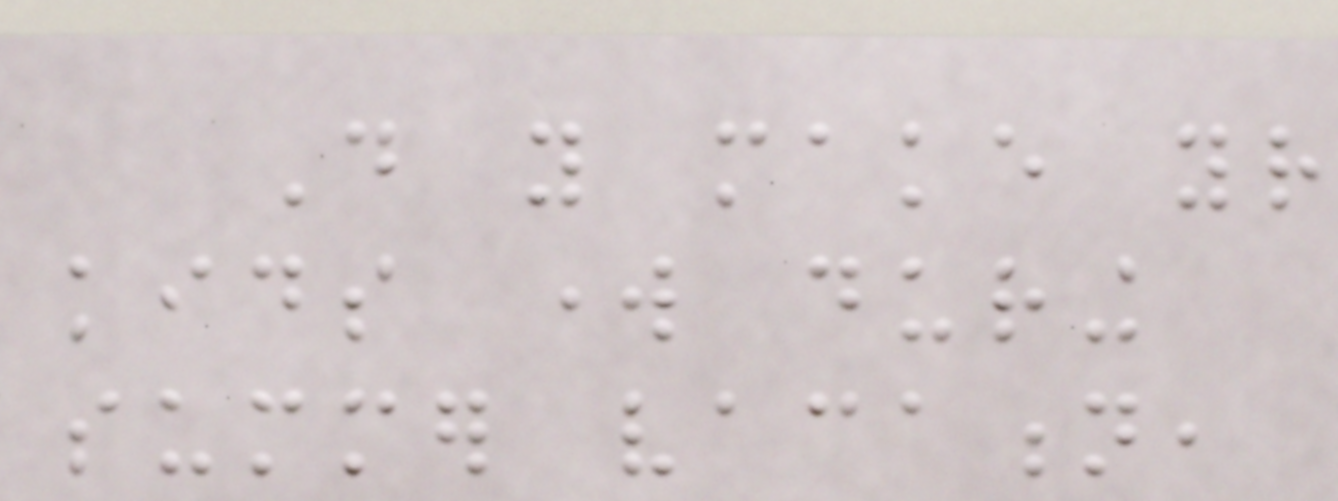Do you make your
kids work during
summer vacation,
